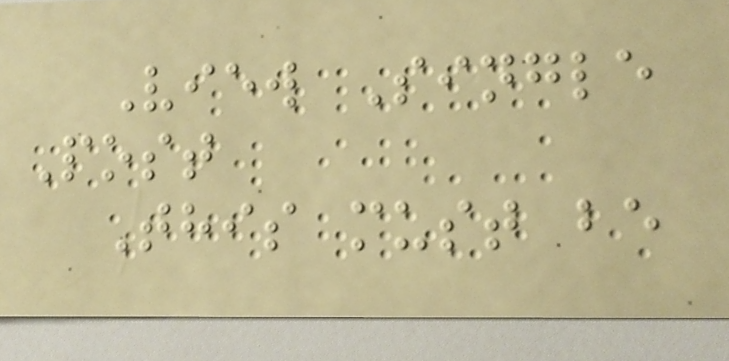View Single
Post
This must be
